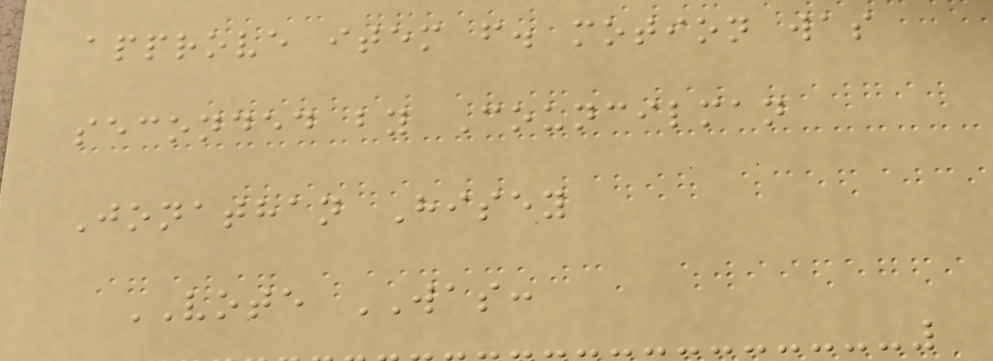approve item f. motion was
seconded by Councilman
Jonathan Hisey
VOTE WAS:
